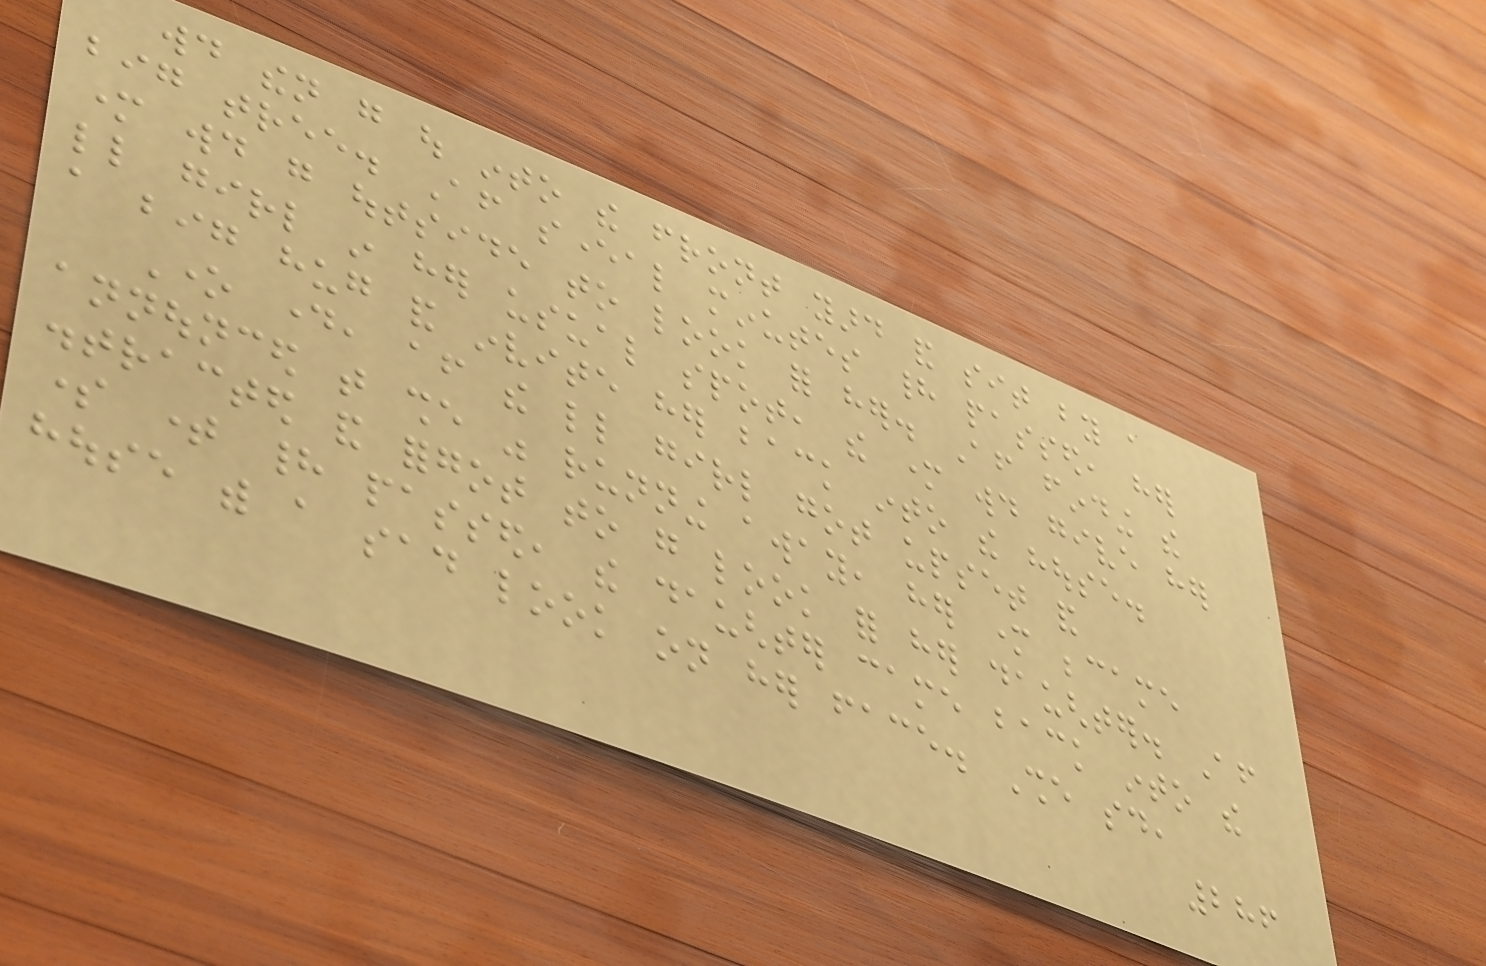would then go out into the front yard and sit by a
big tree. After several minutes had passed, her
mother would go outside to look for her. After finding the
little girl in her usual spot, the mother would give her
a big hug and invite her back into the house.
One day, after the little girl got upset and
announced that she was running away, her mother became
distracted and forgot to go look for her daughter. After
some time had passed, the daughter came back into the
house with a sad look on her face. She said,
286
